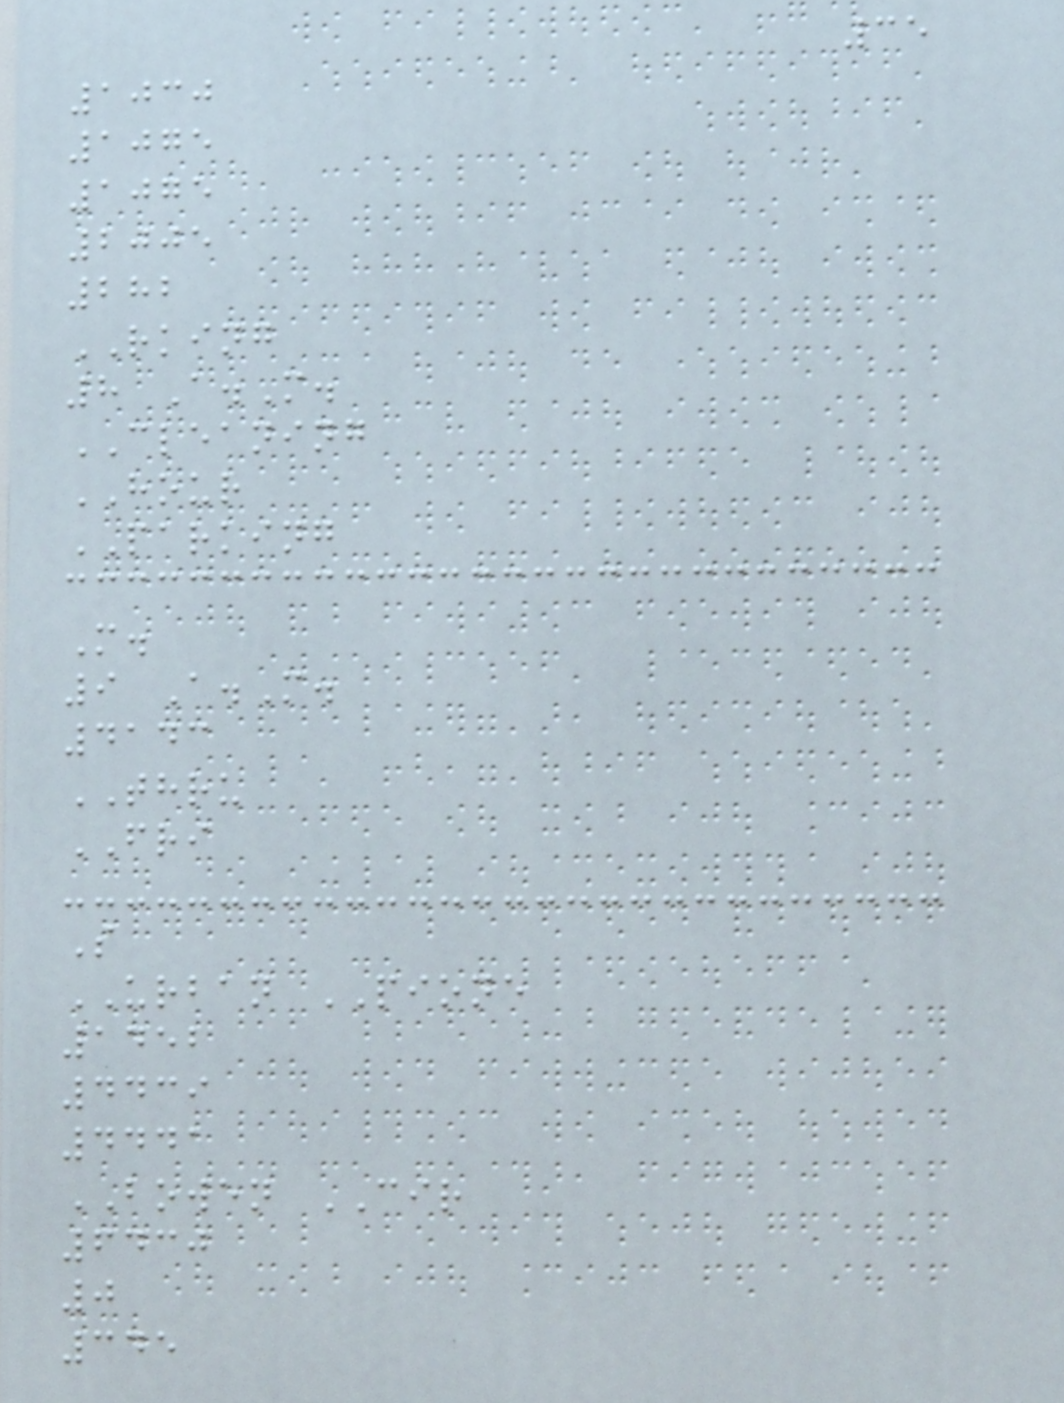35
1030
1075
1075
2005
282
RKING
8 A.M.
CLEANING
HOUR
PARKING
M.
9 A.M.
4143
THRU
FRI
S
URBAN PIONE
1452
4439
4441
BOWEN CIR
6430
0
345
